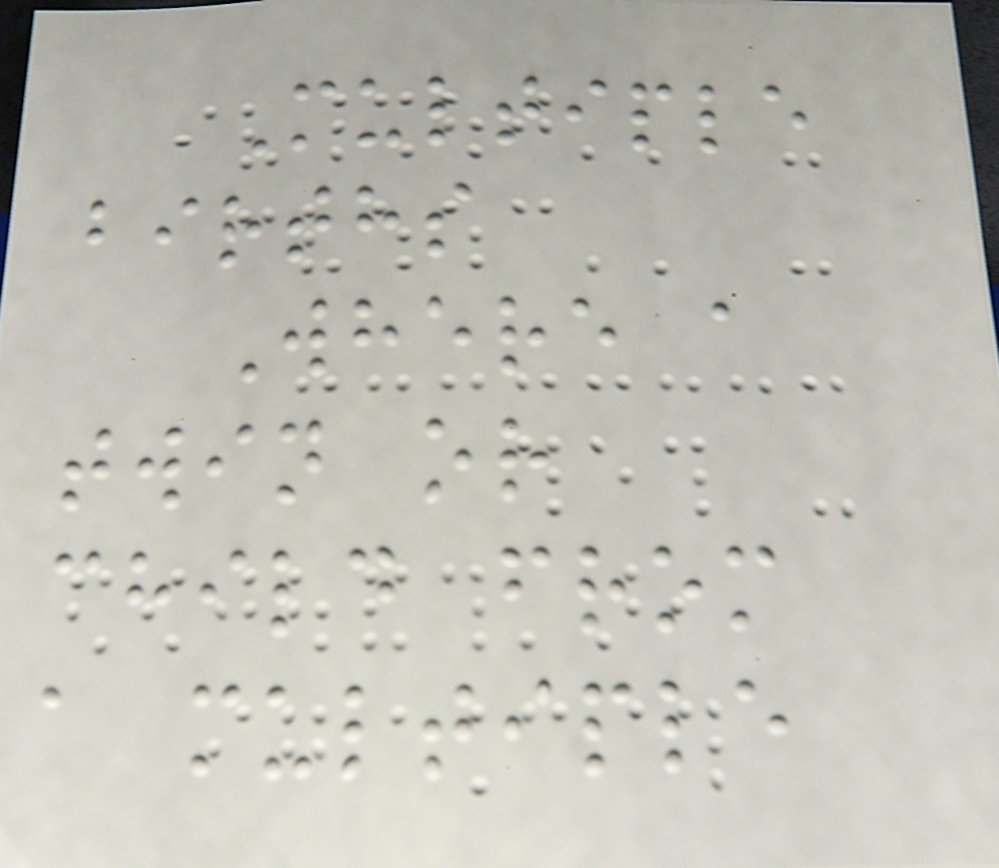Multiple
births
Where a
twin or
child from
a multiple
